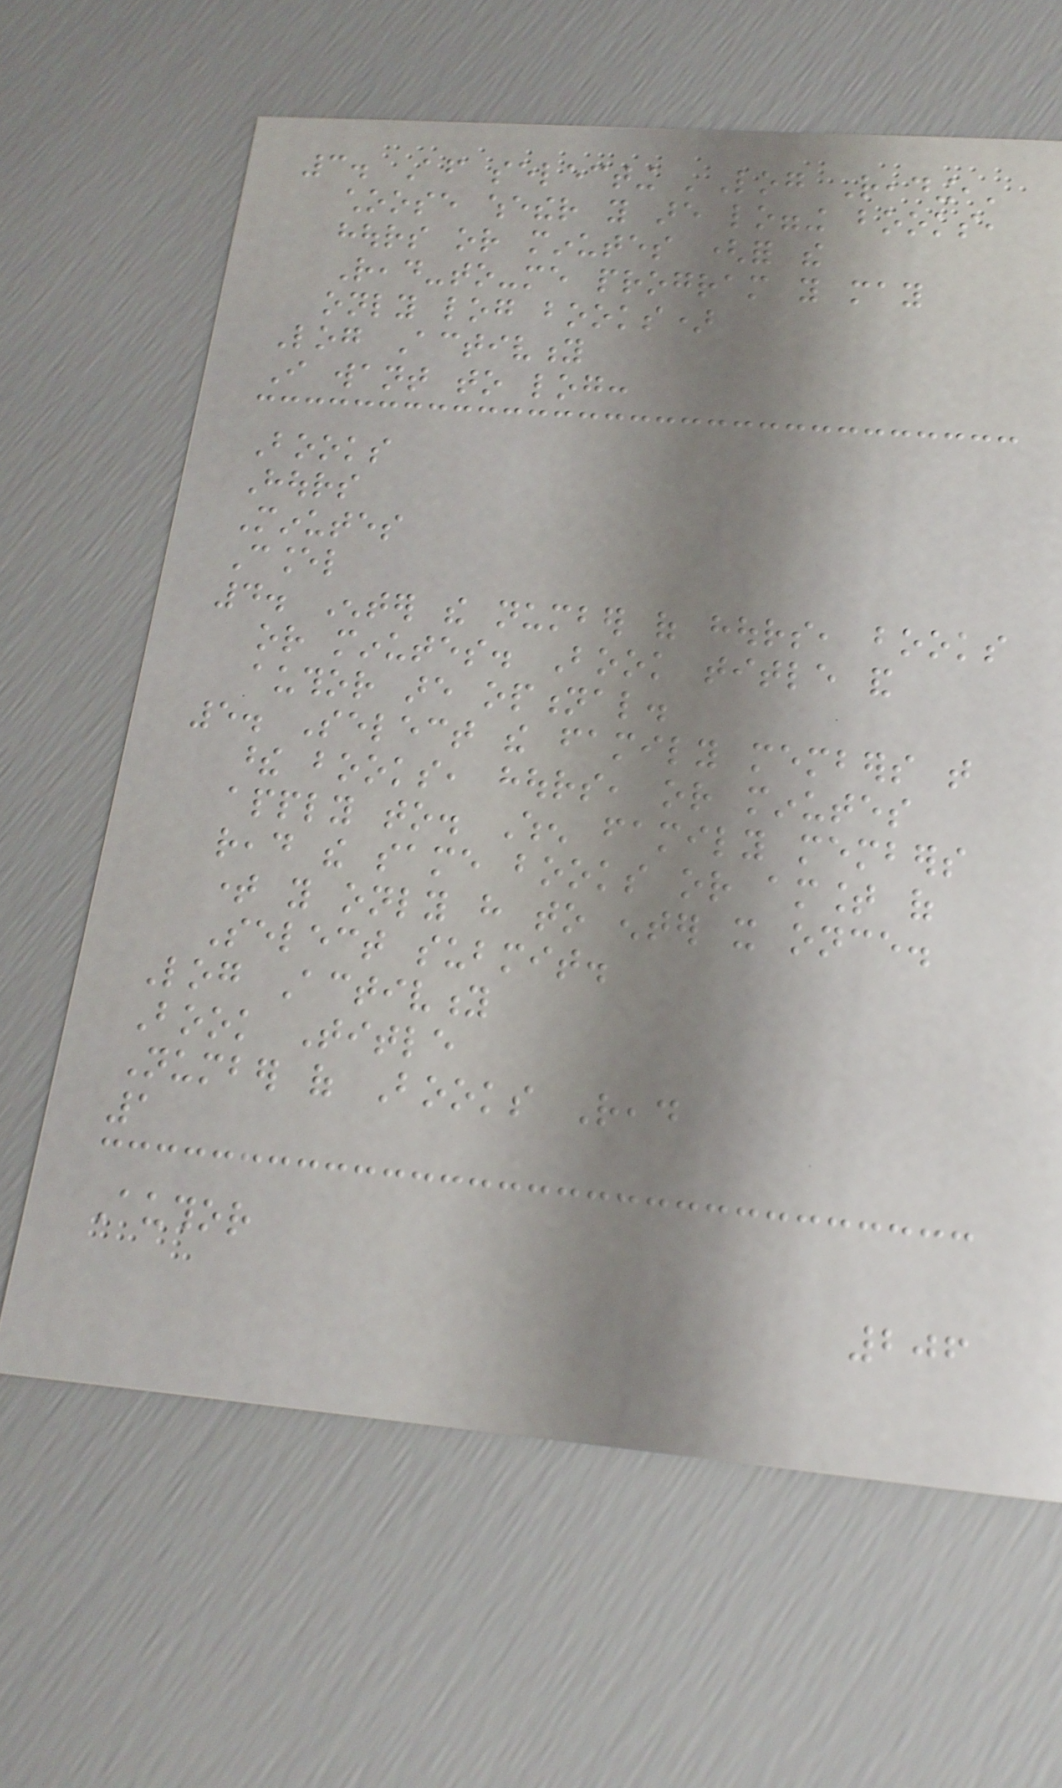3. After selecting 'Log Reading,'
choose whether you are logging books,
hours or minutes (for the
Read-to-me program you may
only log books)
Log Activity
I want to log:
Books
Hours
Minutes
Cancel
4. Enter the number of hours, books
or minutes. Book title and
author are optional.
5. Select the family members that
these books, hours, or minutes
apply to. When family members
read the same books or amount of
time you only have to enter it once.
Select submit.
Log Activity
Book Title
Number of Books Read
1
Author
206
